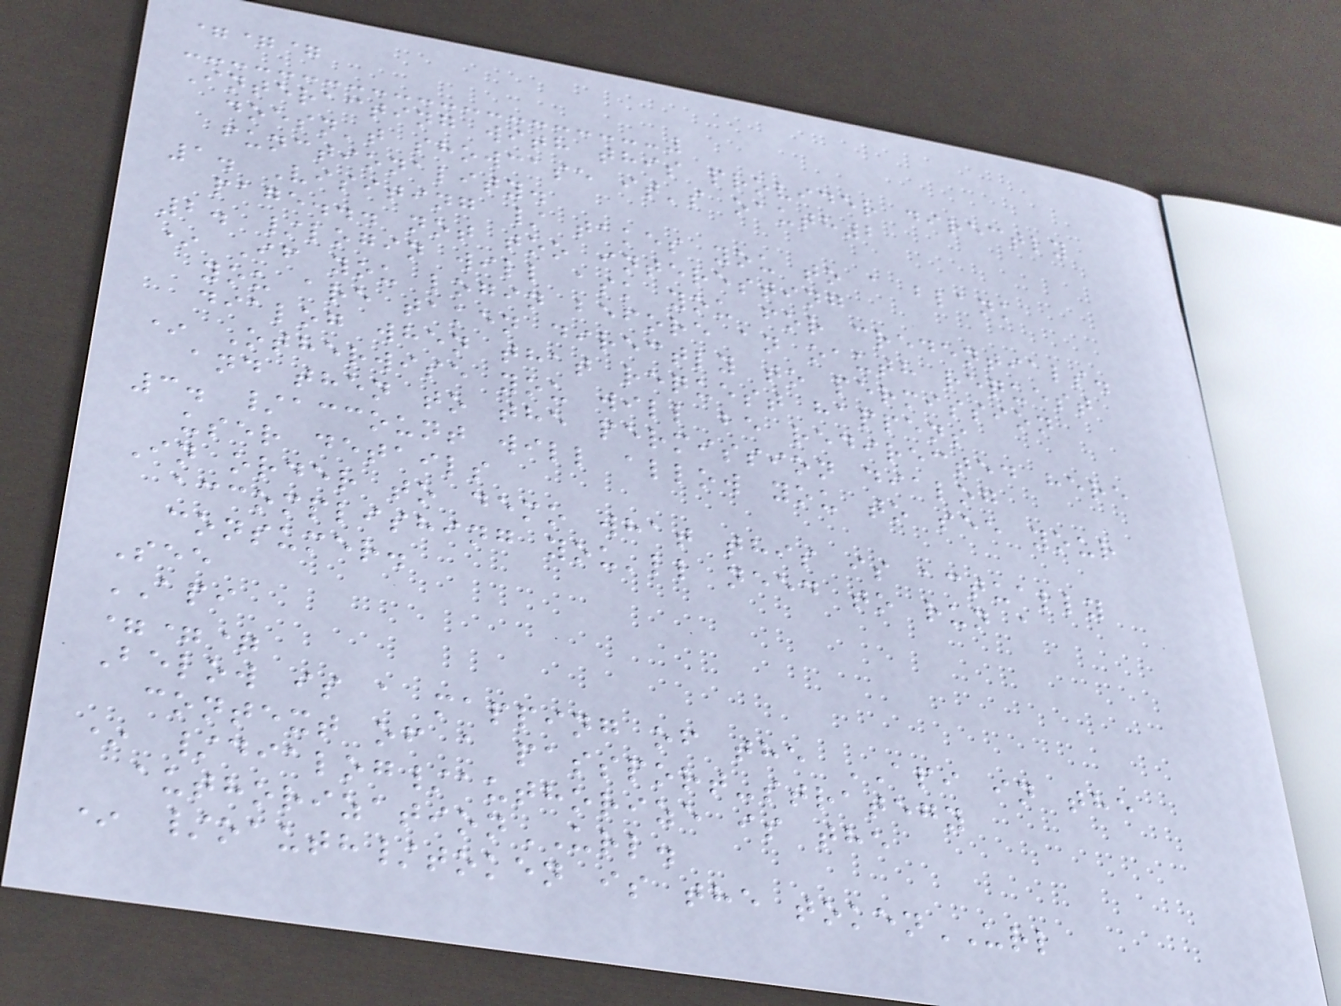===
Interacting with this provider directly
doesn't showcase it's oauth2
functionality.
1. Visiting / takes you to a blank
page... not too interesting
2. /login will ask you for credentials.
* If you login before an oauth request
you are taken directly to permission
dialog when that request happens
* Otherwise you will be redirected here
and then to the permission dialog
3. /account will allow you to see your
user details
In order to demo what this is actually
accomplishing you'll need to run a
consumer.
See
API
===
Below is a mapping of the API in the
context of a passport-strategy
* /dialog/authorize is the
authorizationURL.
* /oauth/token is the tokenURL
